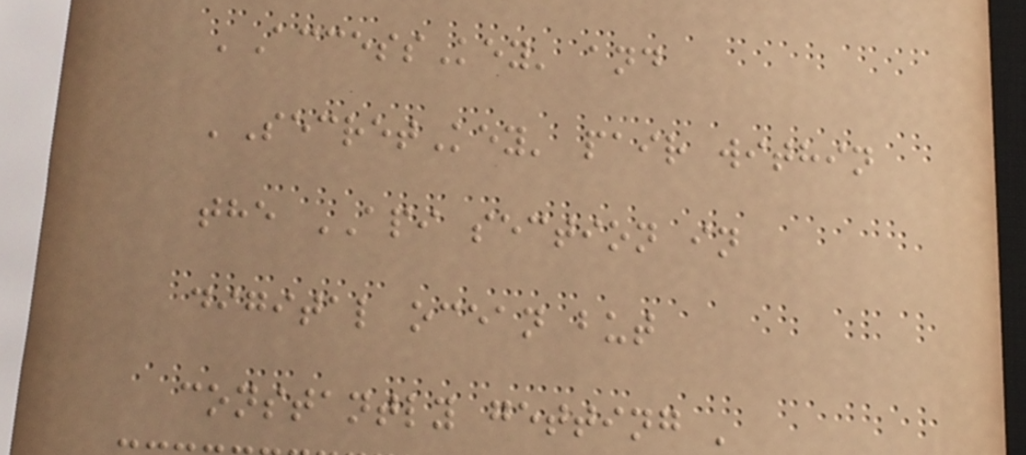'AccessKey' and
'SecretKey' pair within
the API section in
digital ocean but
constantly getting '
